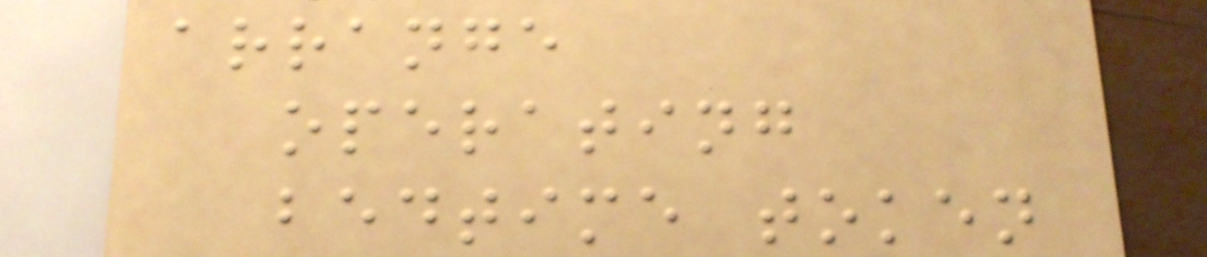arrange
operating
bedtime token
